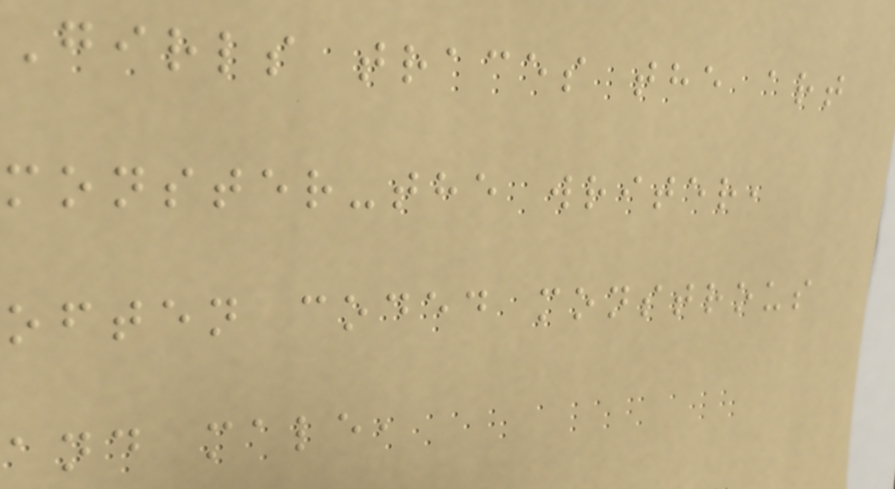Girls traces the art
monster-the writer,
often coded monstrous
and male,
